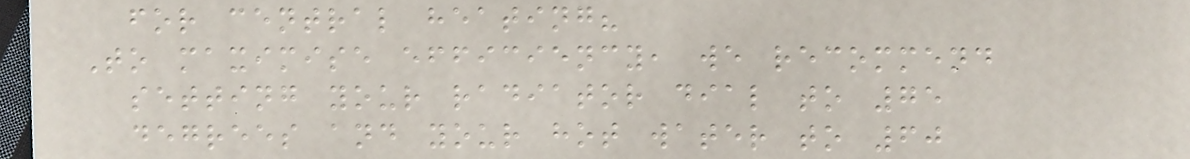for central heating?
To maximise efficiency, we recommend
setting your radiator dial to 75
degrees and your hot water to 60
